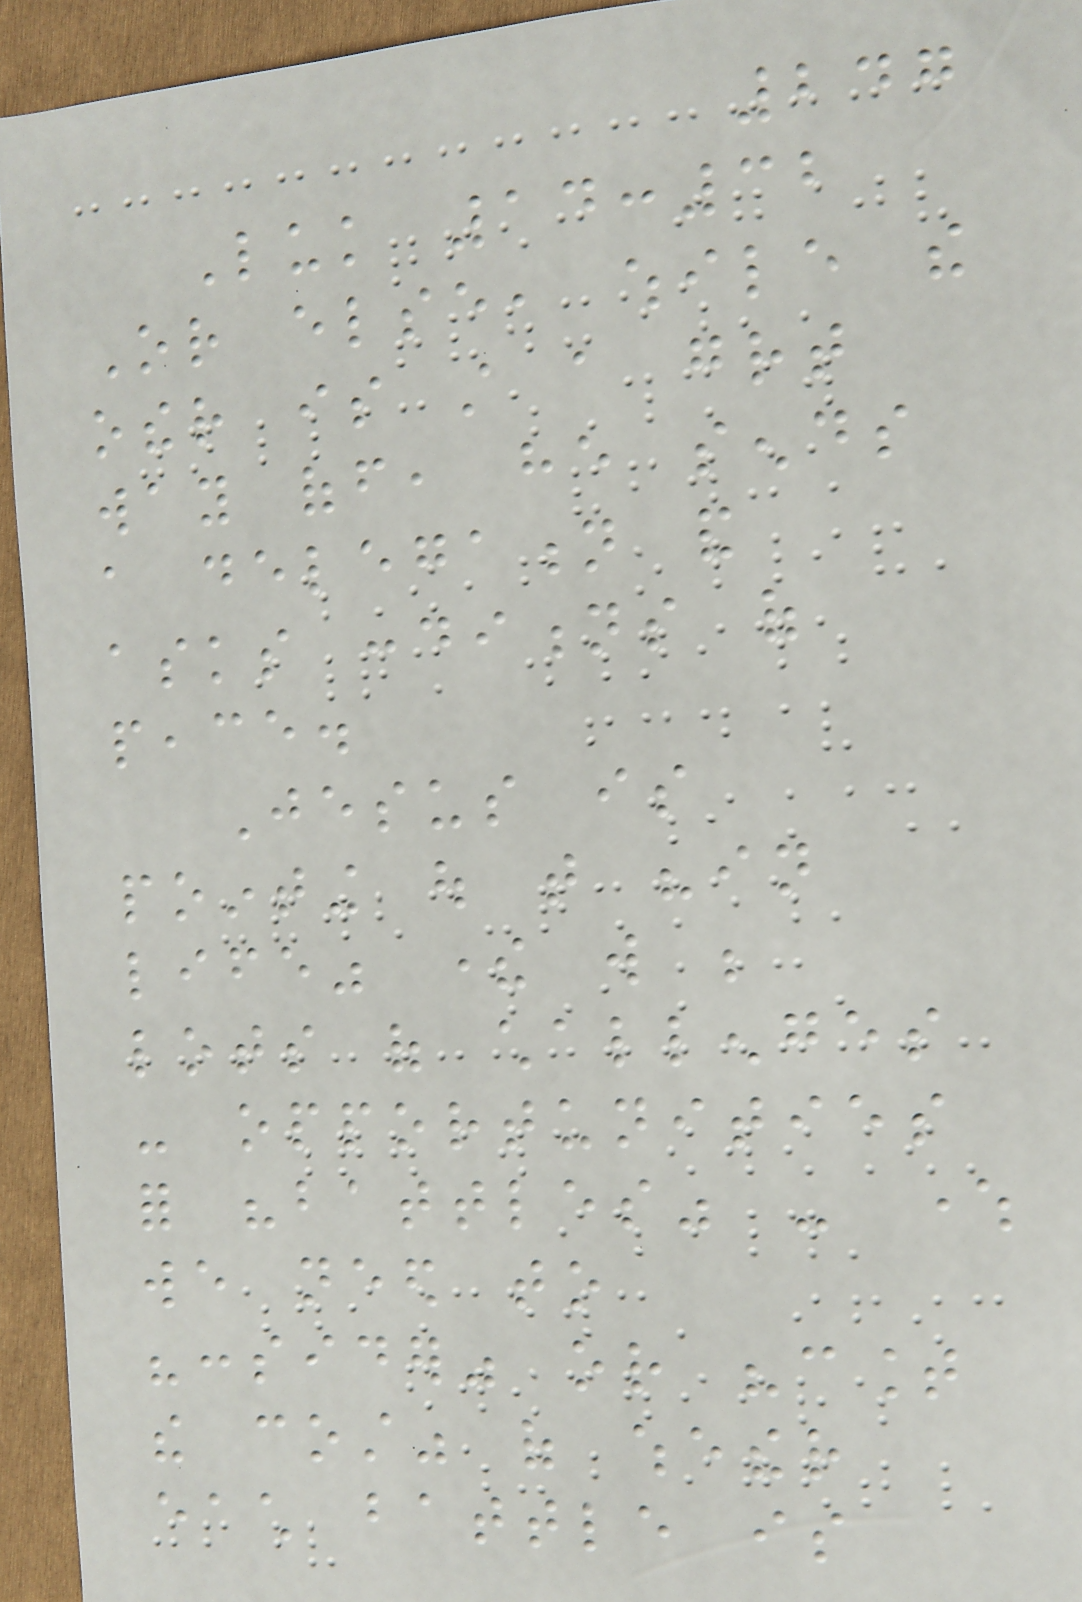247
Luk 14:32
Or else, while the
other is still a great
way off, he sends
a delegation and
asks conditions of
peace.
Jesus is
pointing out that "in
life" there will be
lots of challenges
- opportunities
for "battles" - where
we need to
"consider" or "count
the cost" of whether
each battle is
